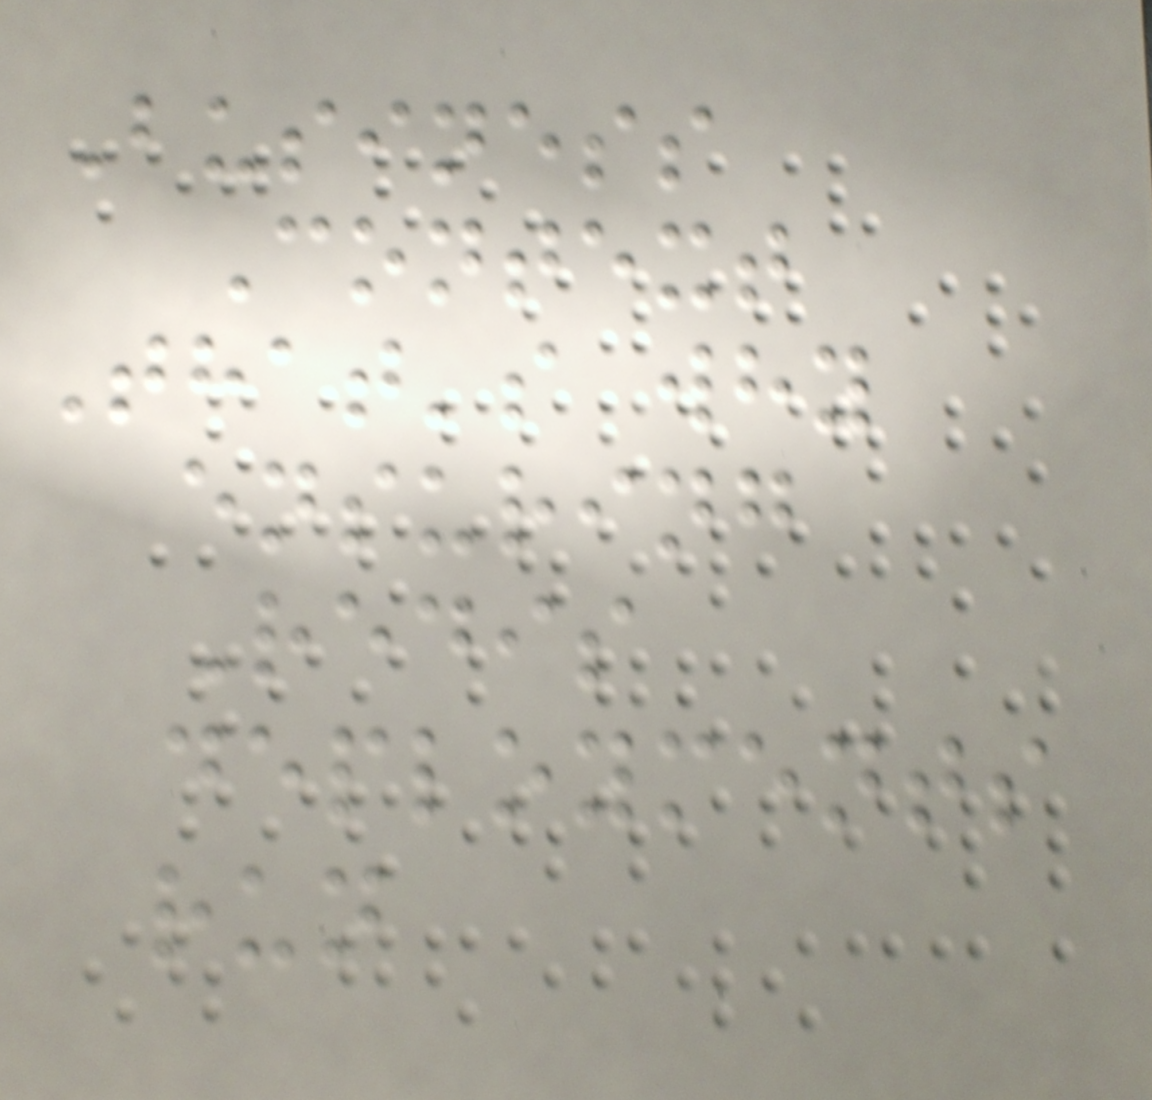Business
Context
That's why
ensuring
Redis
deployments
run
